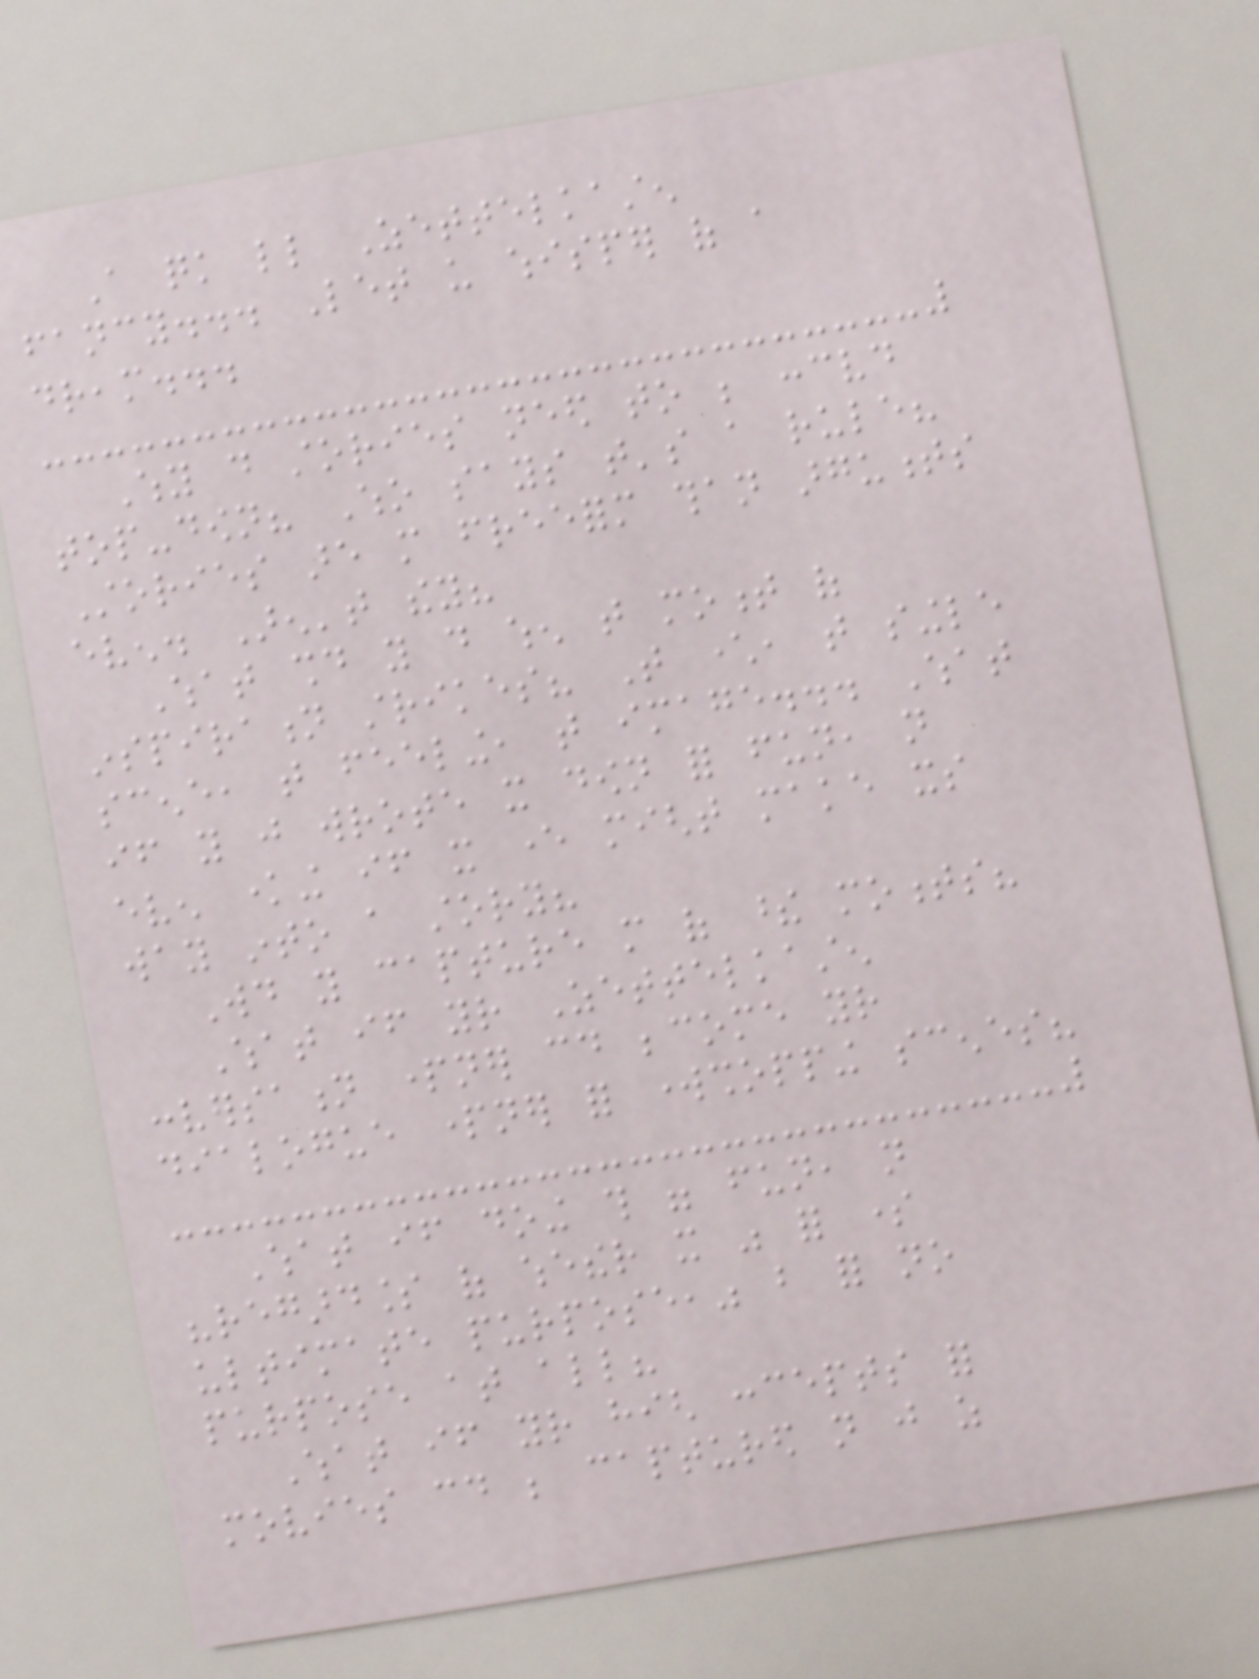A quick little Zettelkasten
fancy... Let us whisper of a
dream...
Why do stories need to be conceived
top-down? Who says that's a rule?
Stories are more freeform than arguments
even. Aren't they?
What should you do when that moment of
inspiration strikes? That character, that single
scene, that feeling, that image... What
if you just wrote it down for fun, not
even knowing if it ever might make its
way into a story?
Would you capture more of these moments?
What if your Zettelkasten
conversation partner could become your
dialogue partner for workshopping scenes?
What if doing this were fun, not
"regardless of whether it was for some
ultimate purpose," but for no
purpose at all?
What if your high concepts for
movies could be captured not just as
